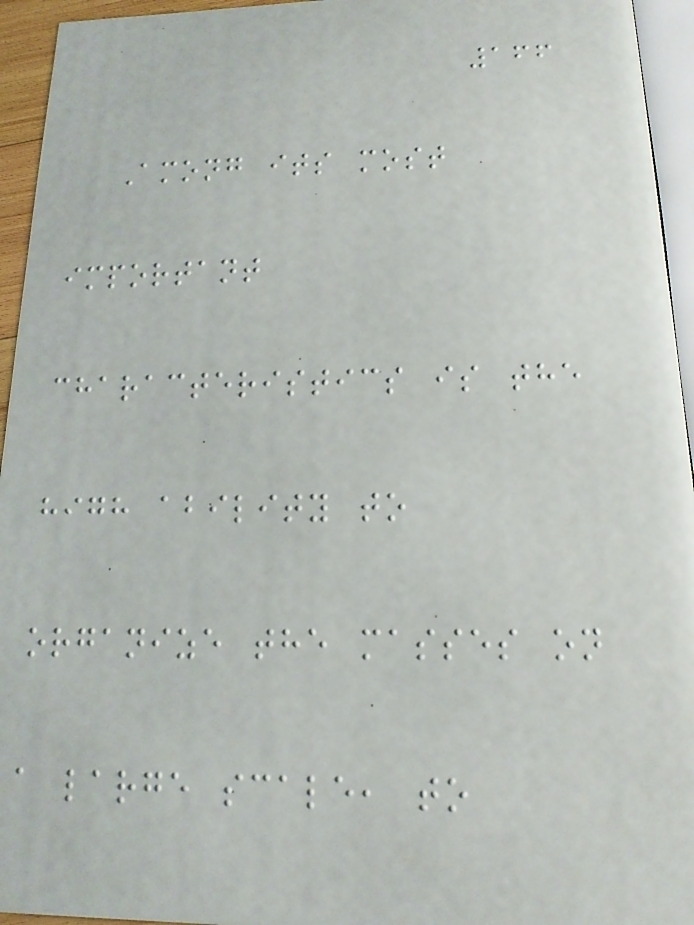166
Among its most
important
characteristics is the
high ability to
organize the masses on
a large scale, to
